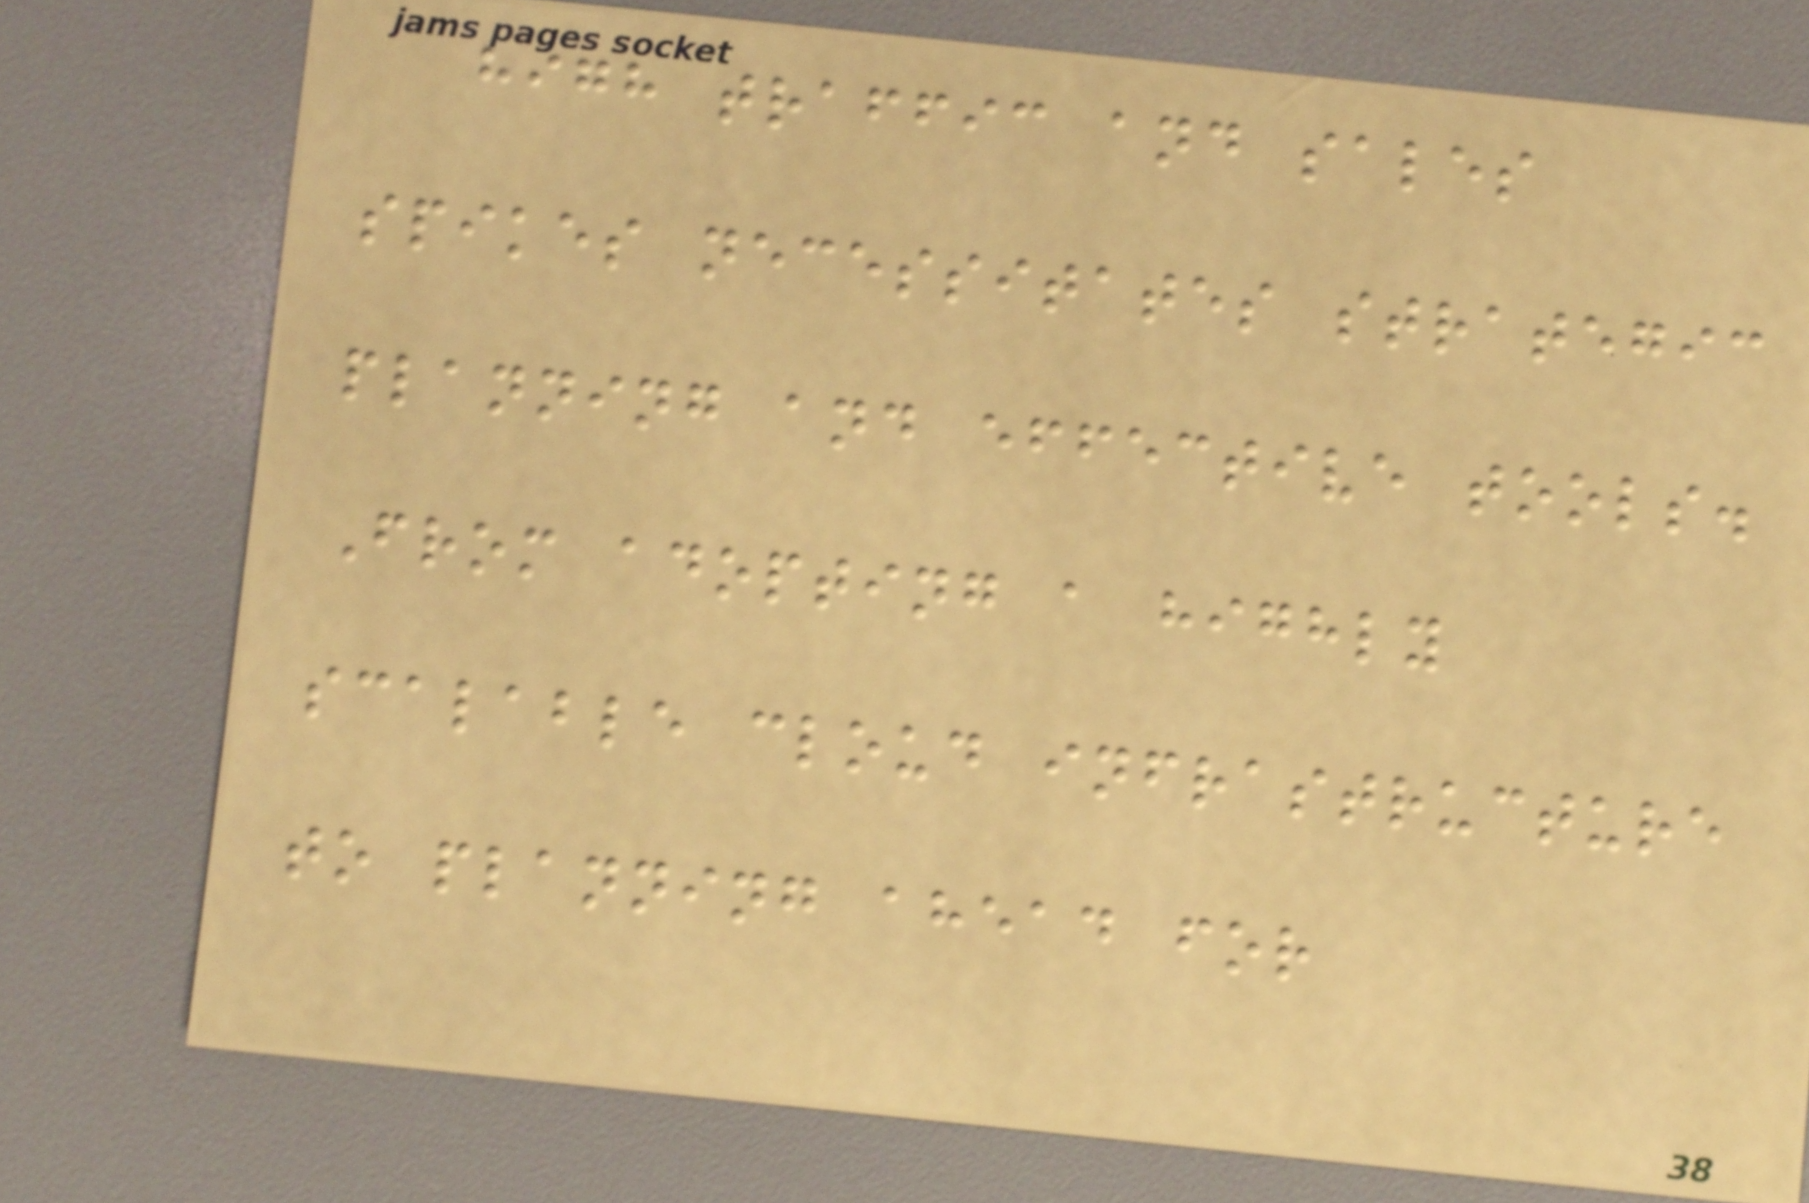high traffic and sales
spikes necessitates strategic
planning and effective tools.
From adopting a highly
scalable cloud infrastructure
to planning ahead for
